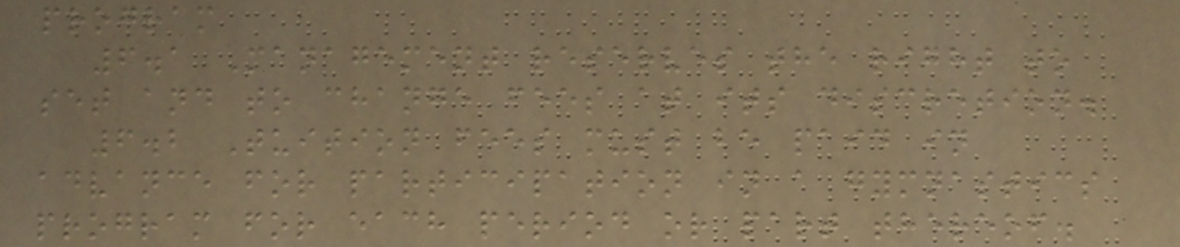program
6.1 Management reserves the right to
set and to change fees at its discretion.
6.2 Tuition fees must be paid in
advance for participation in a gymnastics
program for each period or part thereof.
